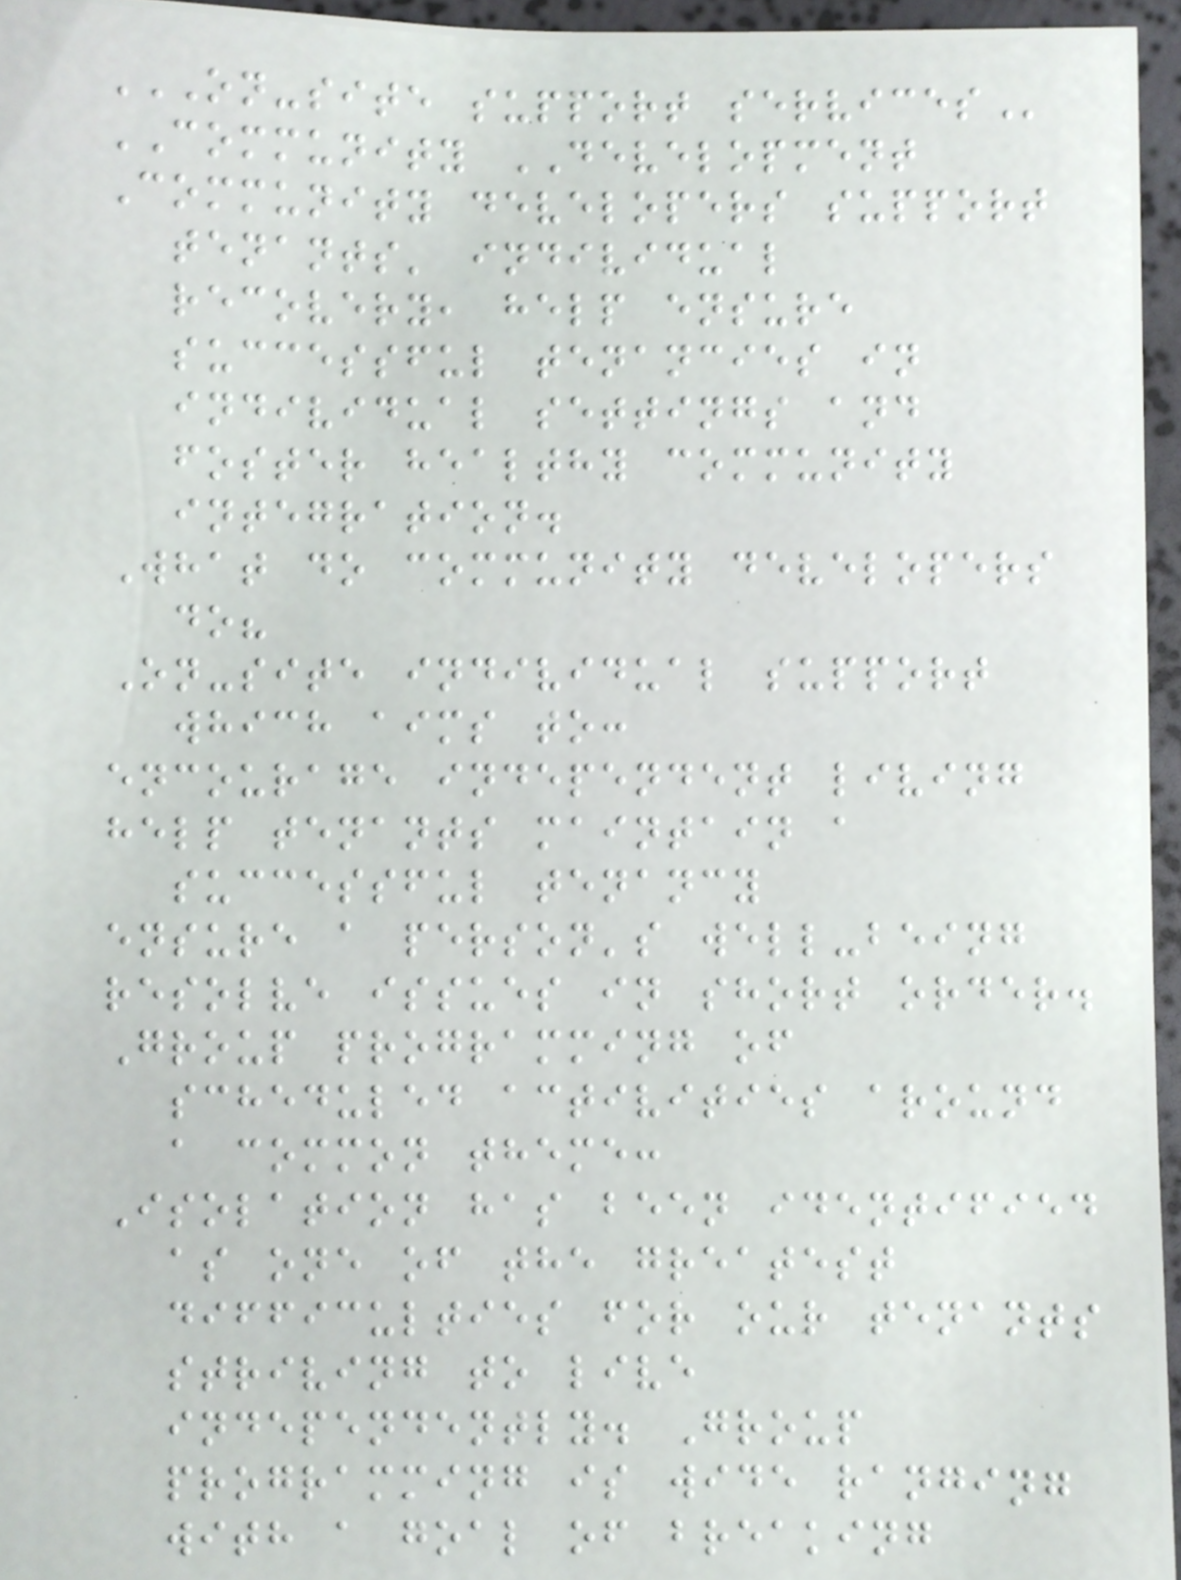ON-SITE SUPPORT SERVICES
COMMUNITY DEVELOPMENT
Community developers support
tenants' individual
recovery, help ensure
successful tenancies in
individual settings and
foster healthy community
integration.
What do community developers
do?
On-site individual support
which aims to:
encourage independent living
help tenants maintain a
successful tenancy
ensure a person's well-being
resolve issues in short order.
Group programming of
scheduled activities around
a common theme:
Isolation has been identified
as one of the greatest
difficulties for our tenants
striving to live
independently. Group
programming is wide ranging
with a goal of breaking
